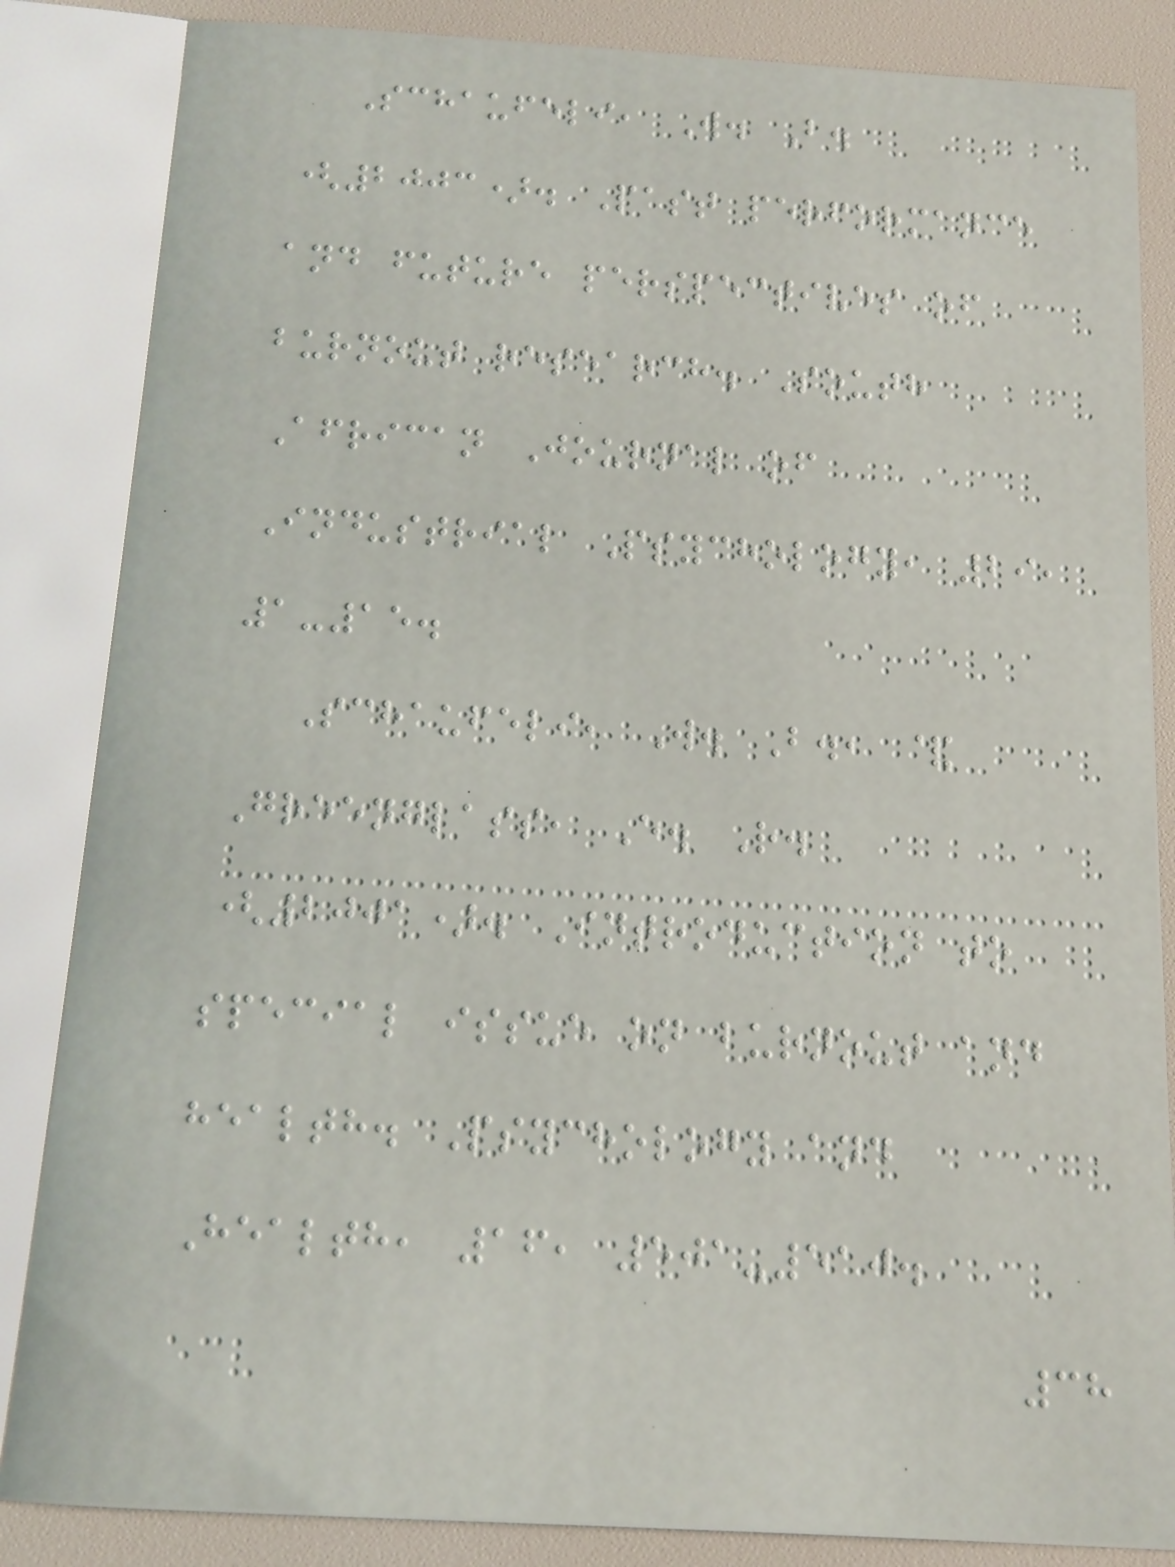Schaufeli, W. B.
(2003). Past performance
and future perspectives of
burnout research. South
African Journal of
Industrial Psychology, 29,
1-15.
Schaufeli, W. B., &
Greenglass, E. R.
(2001). Introduction to
special issue on burnout and
health. Psychology and
Health, 16, 501-510.
38
